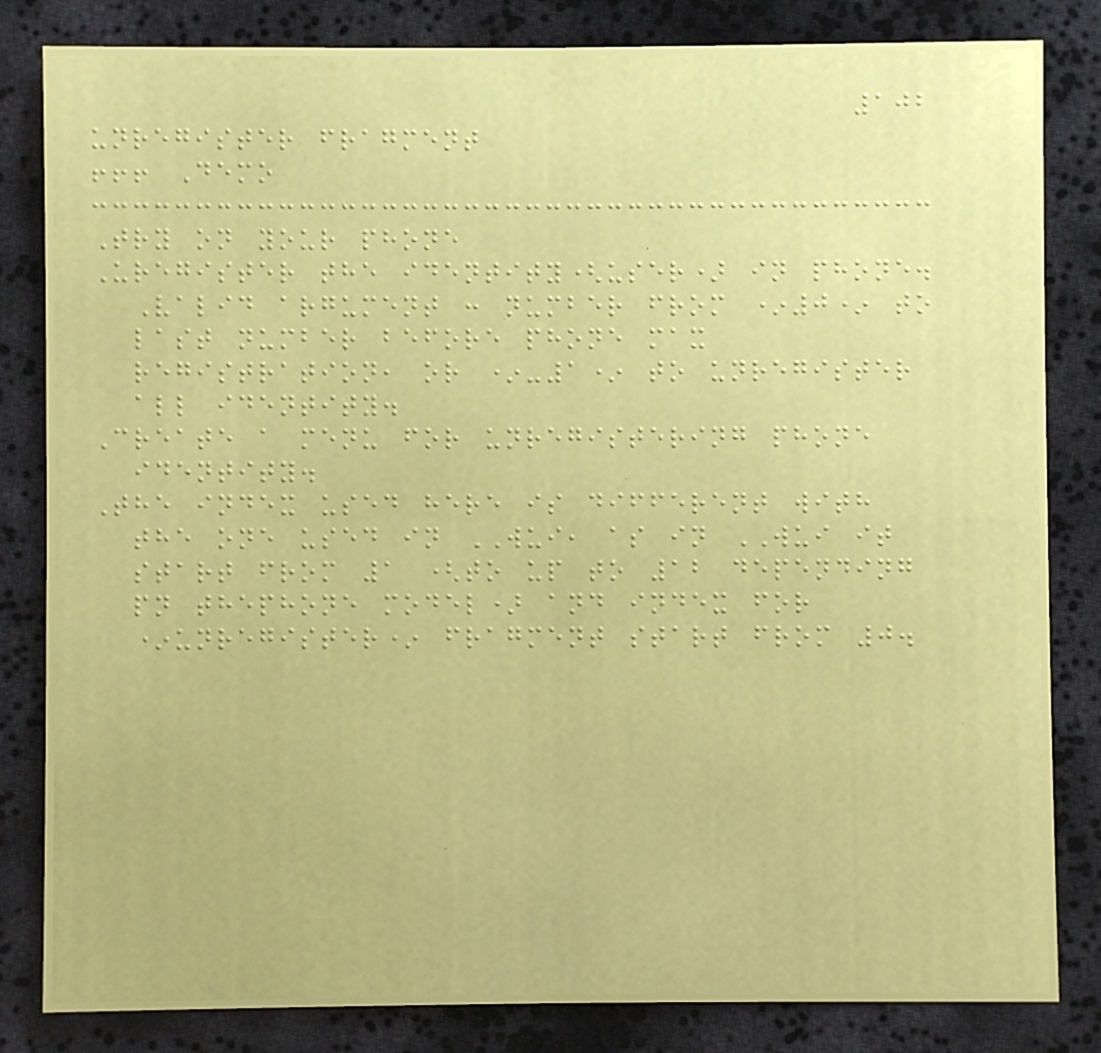102
unregister fragment
!!! Demo
Try on your phone
Uregister the identity(user) in phone.
Valid argument : number from *0* to
last number before phone max
registration, or *-1* to unregister
all identity.
Create a menu for unregistering phone
identity.
The index used here is different with
the one used in WUI, as in WUI it
start from 1 (to up to 12 depending
pn thephone model) and index for
*unregister* fragment start from 0.
